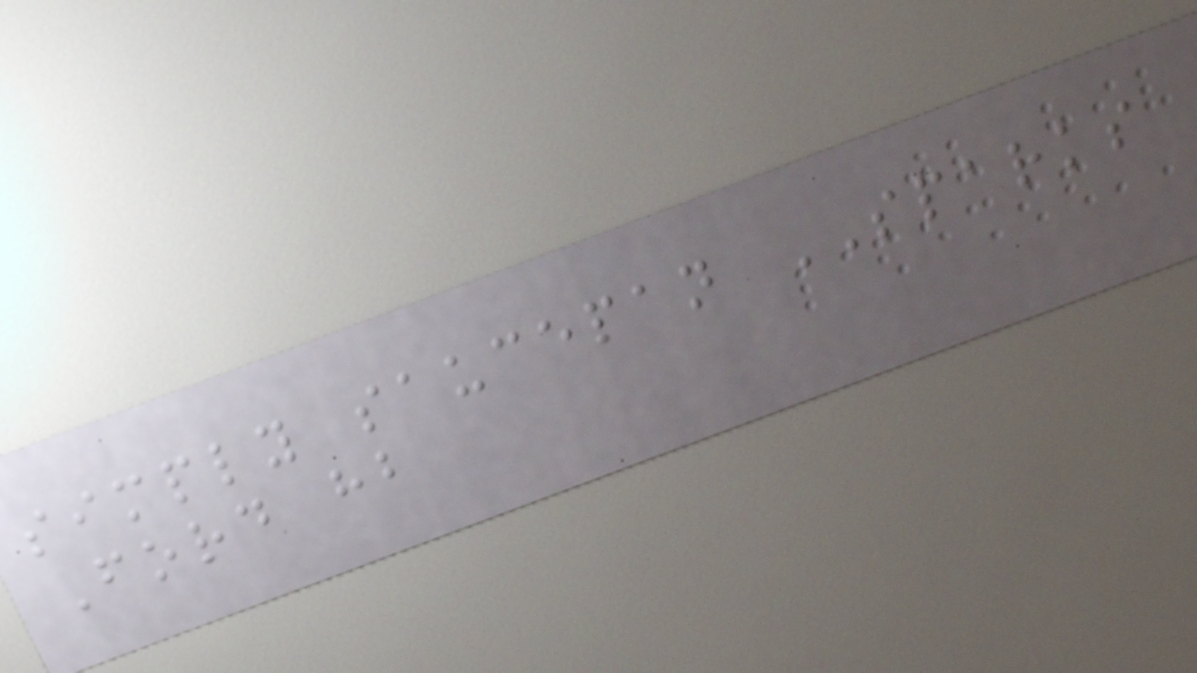simply saucepan SPARKS
Ford hb
